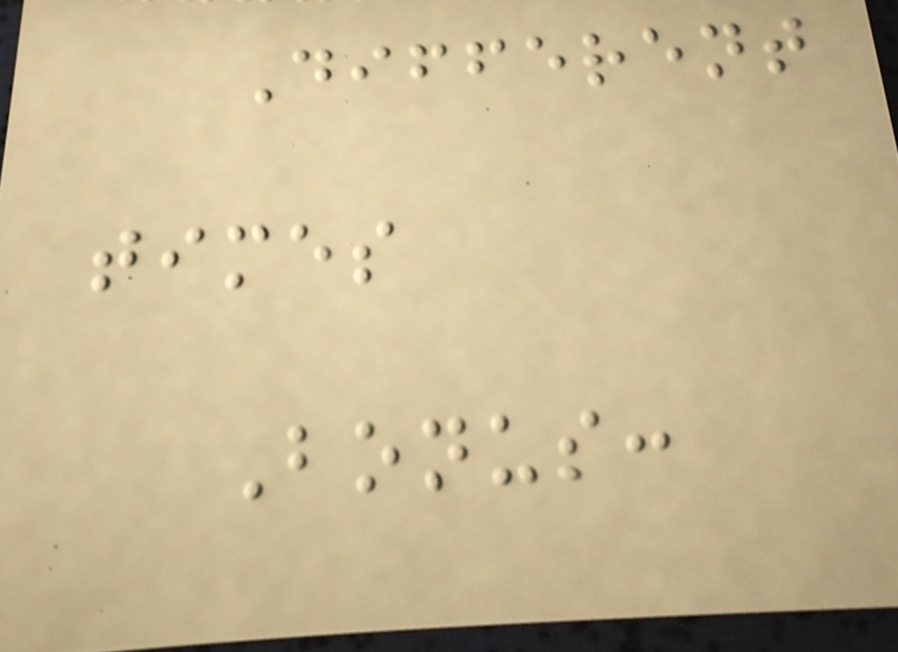Different
times
Bonus:
